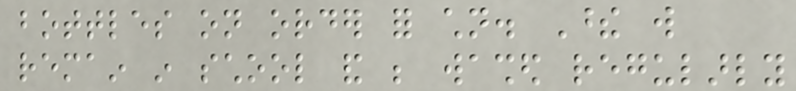bottles on order for children. These will
remain in school and be washed regularly
